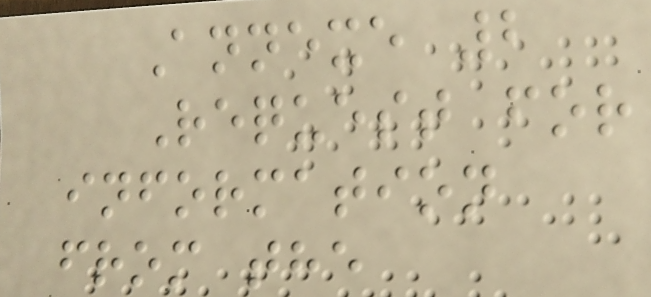Annexe 2
Request for
information
from the
